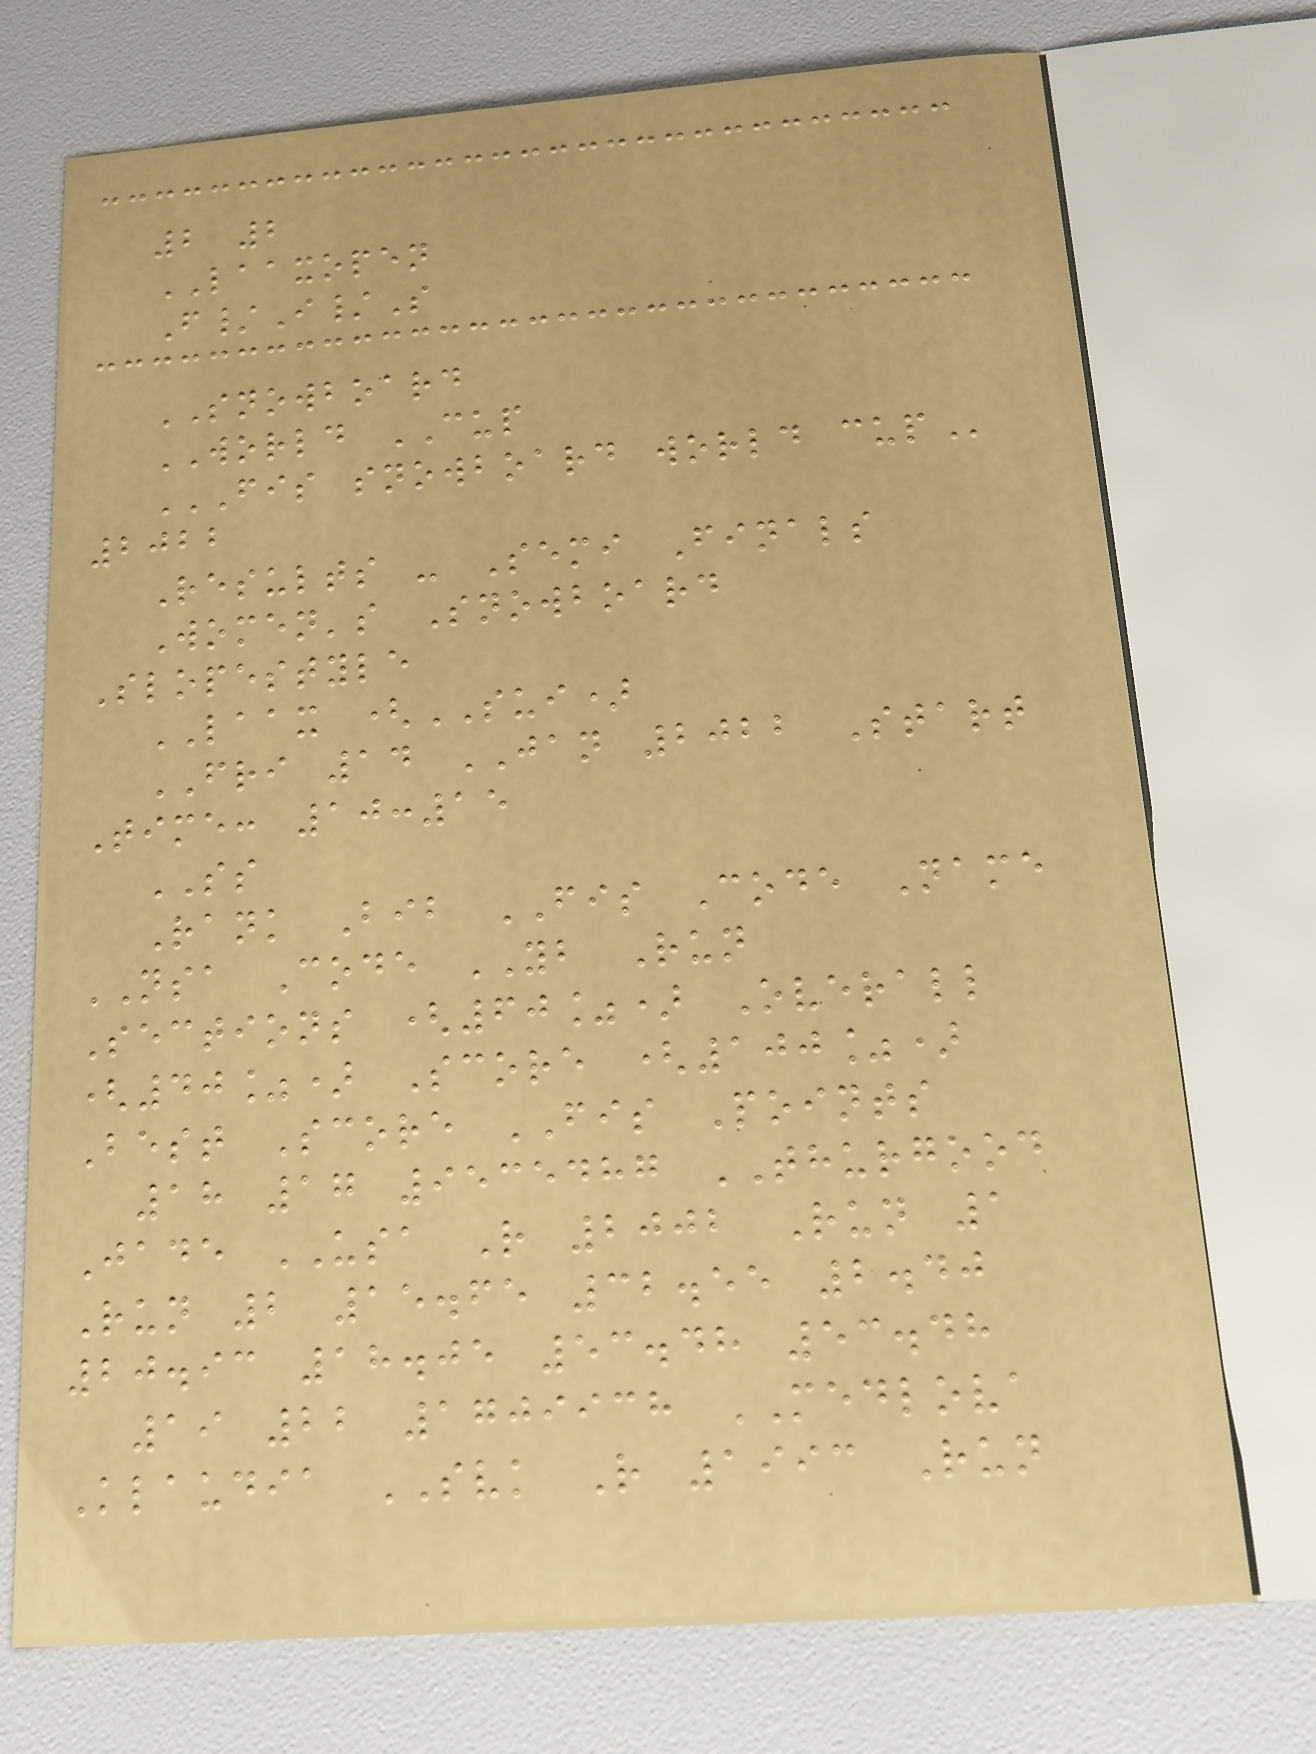2 2
LAAXOPEN
F/I/S
SNOWBOARD
WORLD CUP
FIS SNOWBOARD WORLD CUP
2022
Results - Semi Finals
Women's Snowboard
Slopestyle
LAAX (SUI)
FRI 14 JAN 2022 Start
Time: 10:15
SS
Rank Bib FIS Code Name
NSA Code YB Run
Sections (60%) Overall
(40%) Score (100%)
Best Score FIS Points
18 17 9535487 THURGOOD
Jade USA R 2002 Run 1
Run 2 15.65 32.55 2.40
20.93 18.05 53.48 53.48
19 22 1709938 MEDLOVA
Klaudia SVK R 1993 Run
